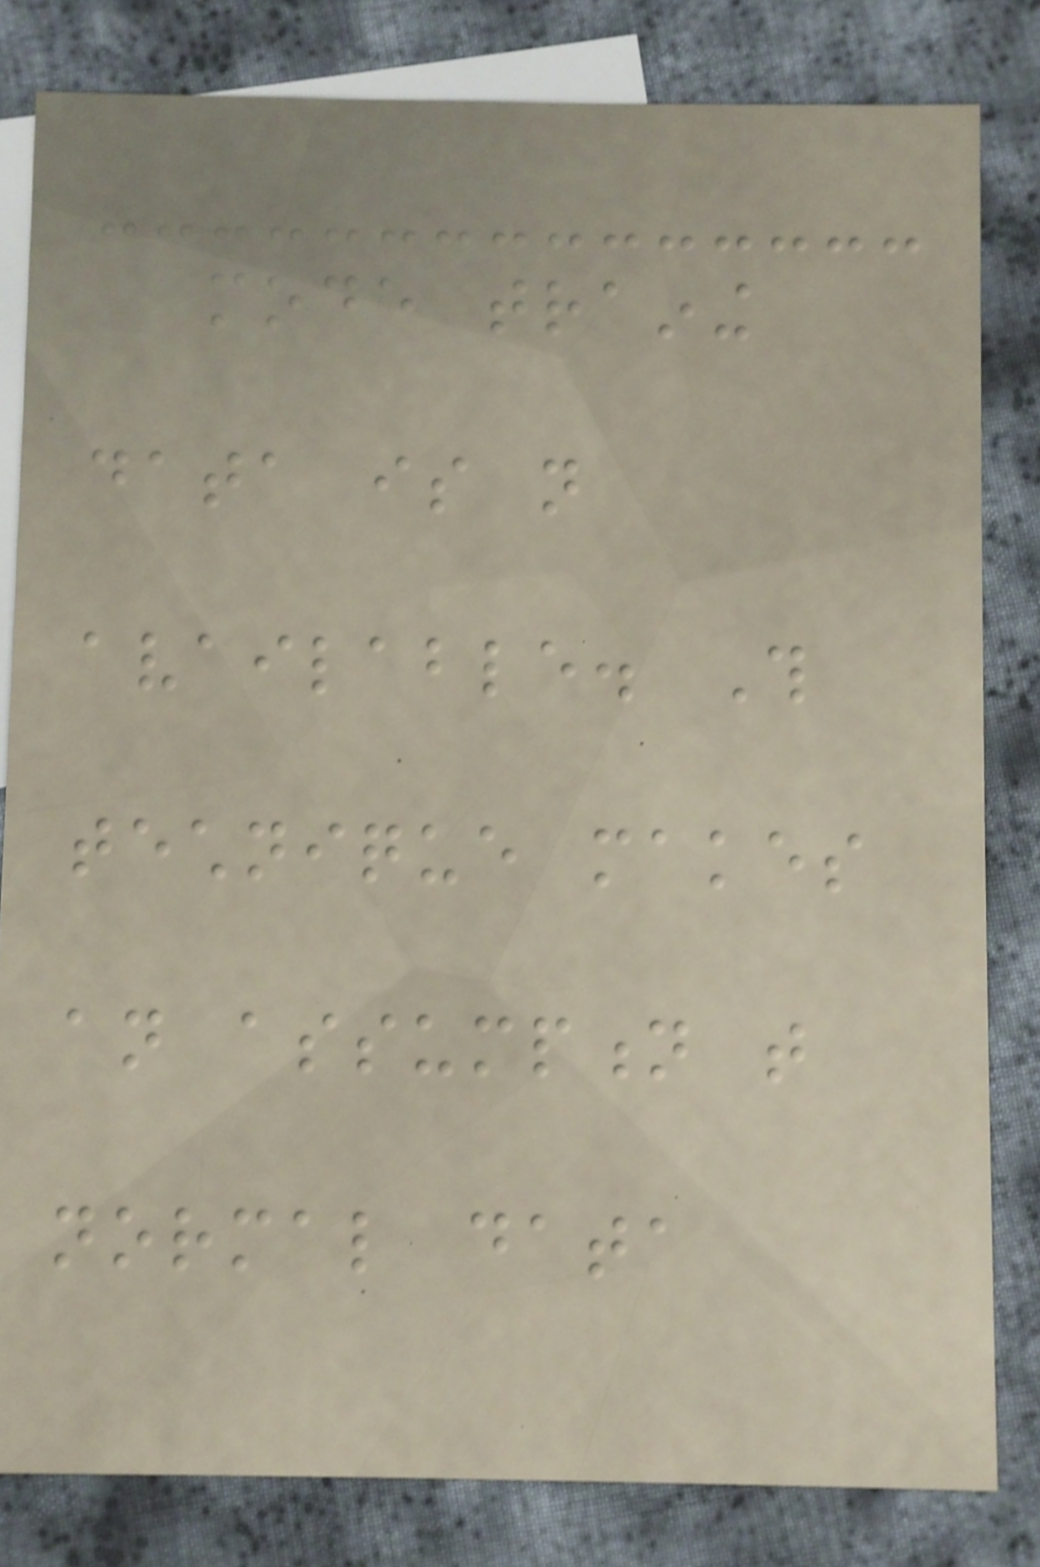mode training
data is not
available. This
technique makes
an assumption that
normal data
